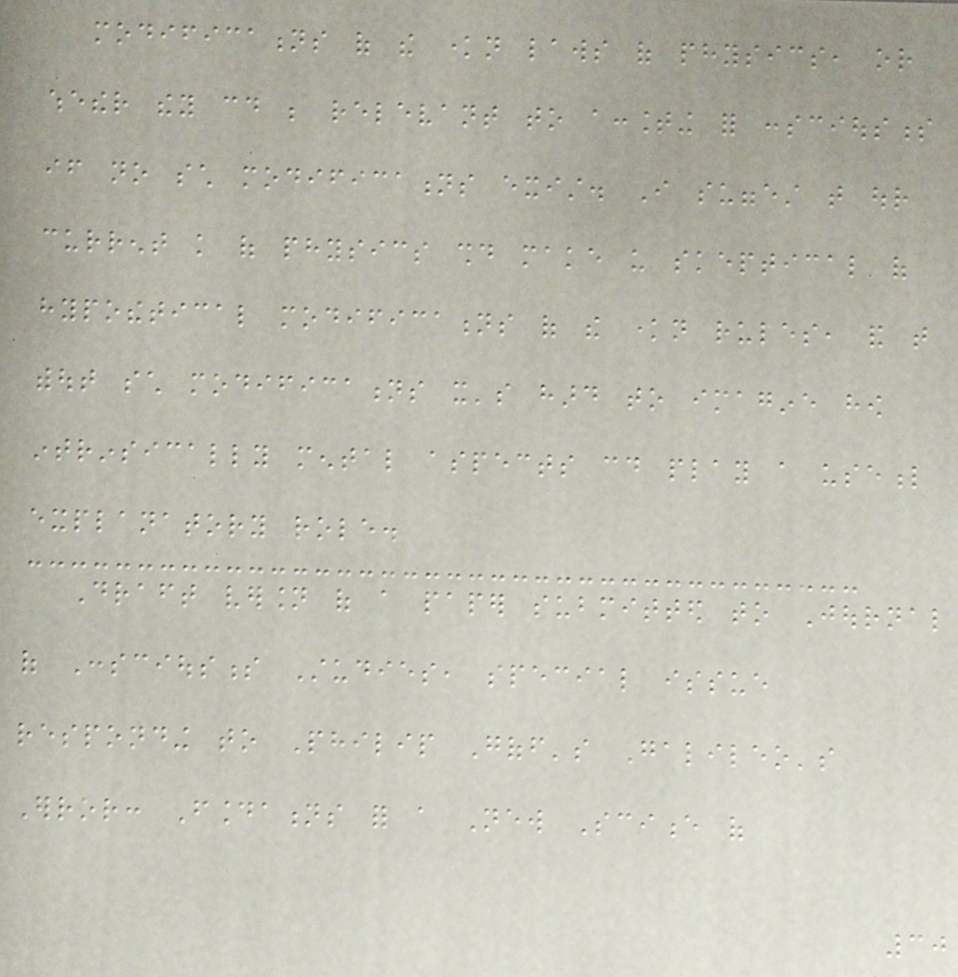modifications of the known laws of physics, or
whether they could be relevant to accounting for consciousness
if no such modifications exist. I suggest that our
current knowledge of physics should make us skeptical of
hypothetical modifications of the known rules, and that
without such modifications it's hard to imagine how
intrinsically mental aspects could play a useful
explanatory role.
Draft version of a paper submitted to Journal
of Consciousness Studies, special issue
responding to Philip Goff's Galileo's
Error: Foundations for a New Science of
30
